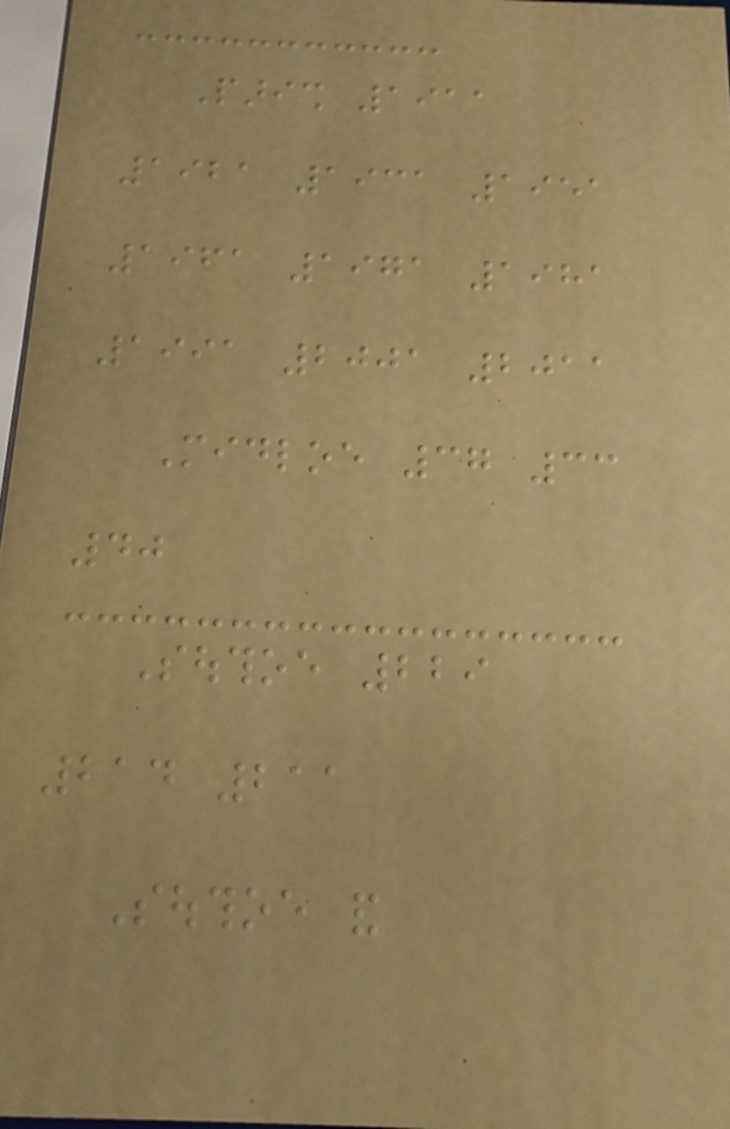Parish 1911
1921 1931 1951
1961 1971 1981
1991 2001 2011
Midloe 37 33
40
Southoe 229
214 211
Southoe and
